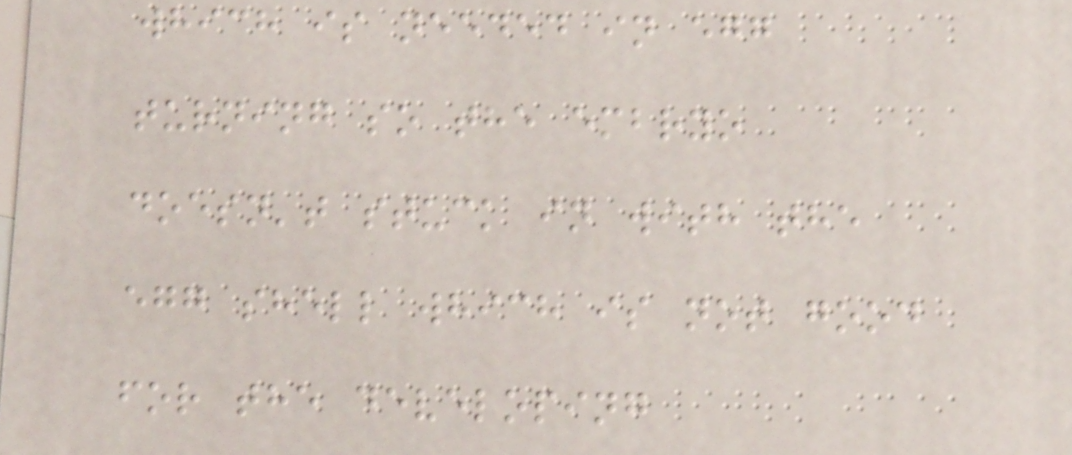which is needed in egg
turning so the embryo
doesn't stuck in with the
egg shell which is not good
for the developing
